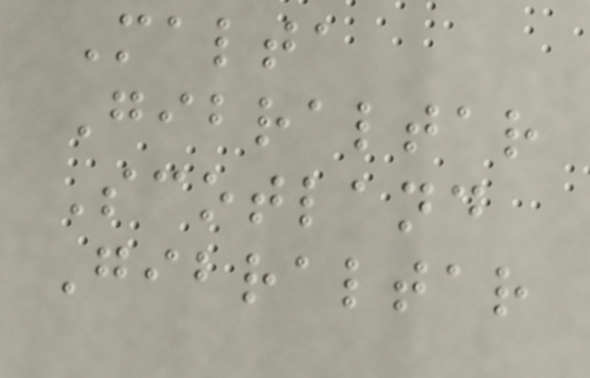Malta
Gibraltar
Scotland
Gibraltar
